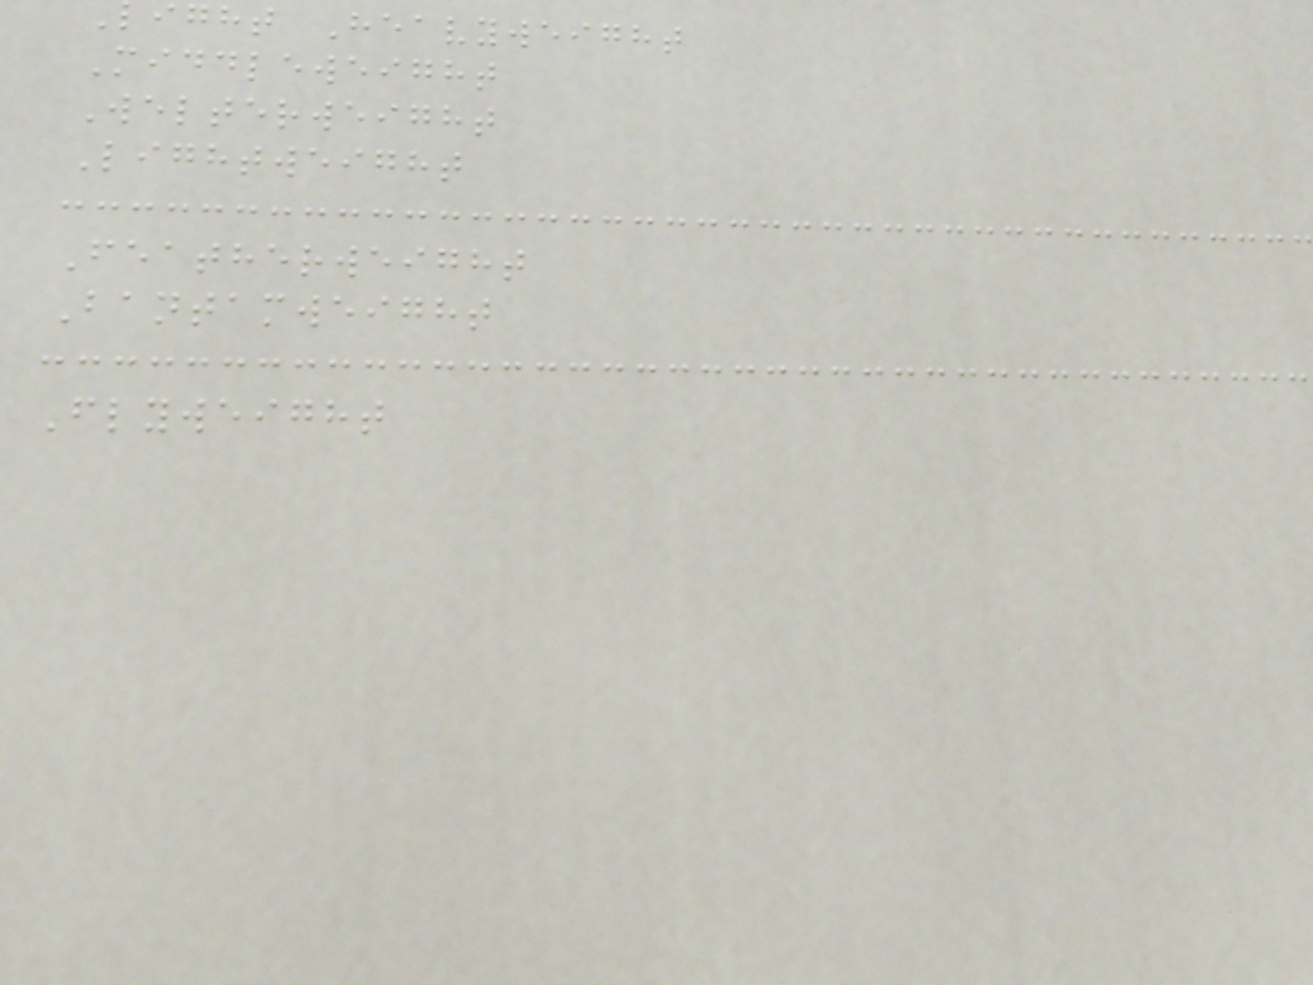ight Heavyweight
Middleweight
Welterweight
Lightweight
Featherweight
Bantamweight
Flyweight
